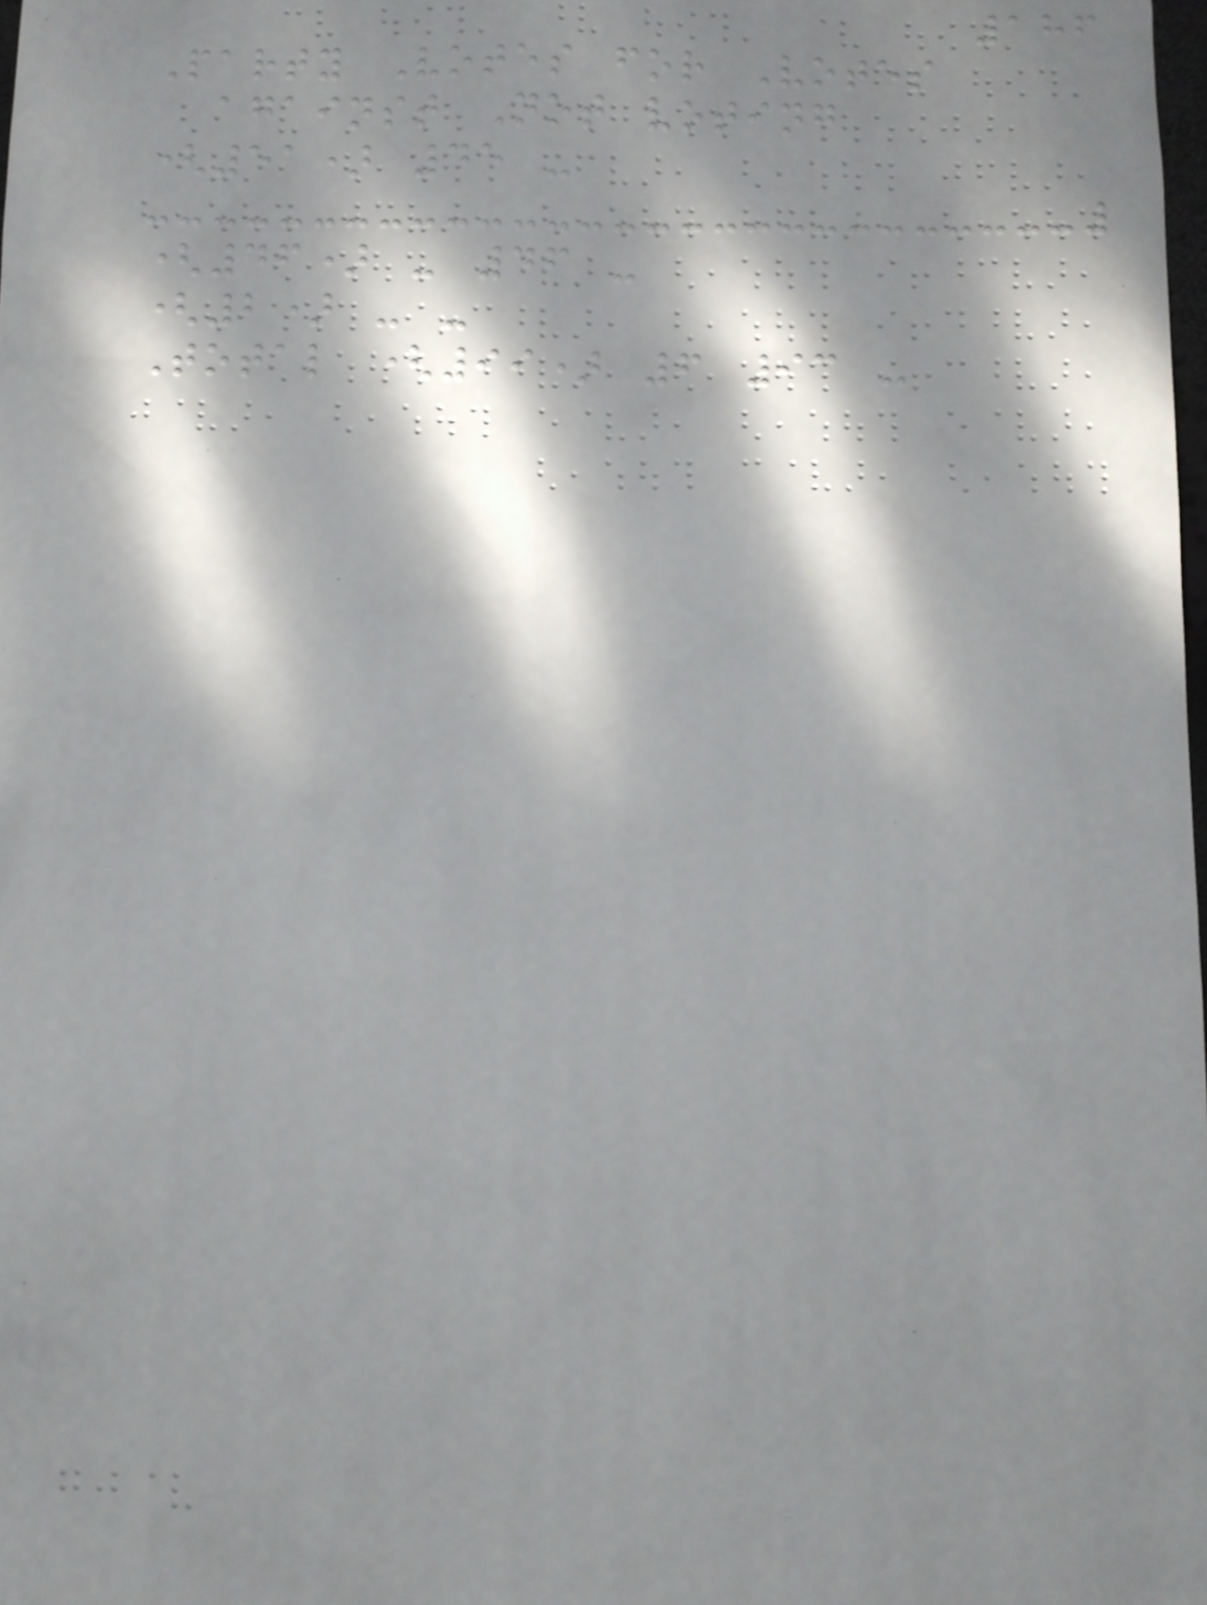186
Party Votes for Votes
against Not voting
(51) 45 -
(46) - 46 -
(2) - -
Total (99) 6 93 -
